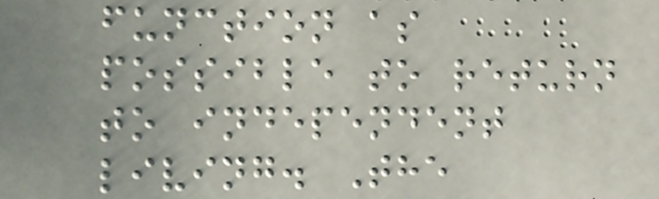function as
possible to return
to independent
living. The
